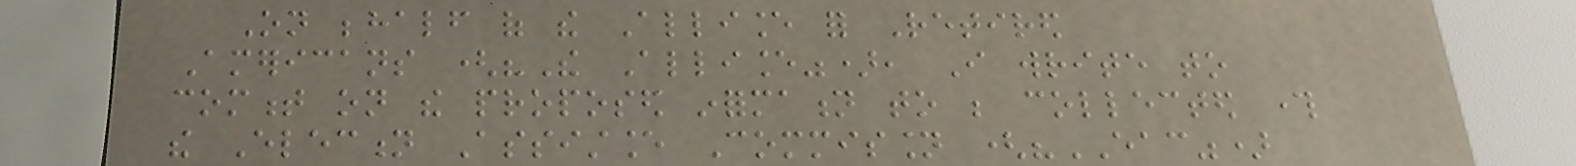On behalf of the Alliance for Retired
Americans ("The Alliance"), I write to
comment on the proposed information to be collected through
the Election Assistance Commission ("EAC")
